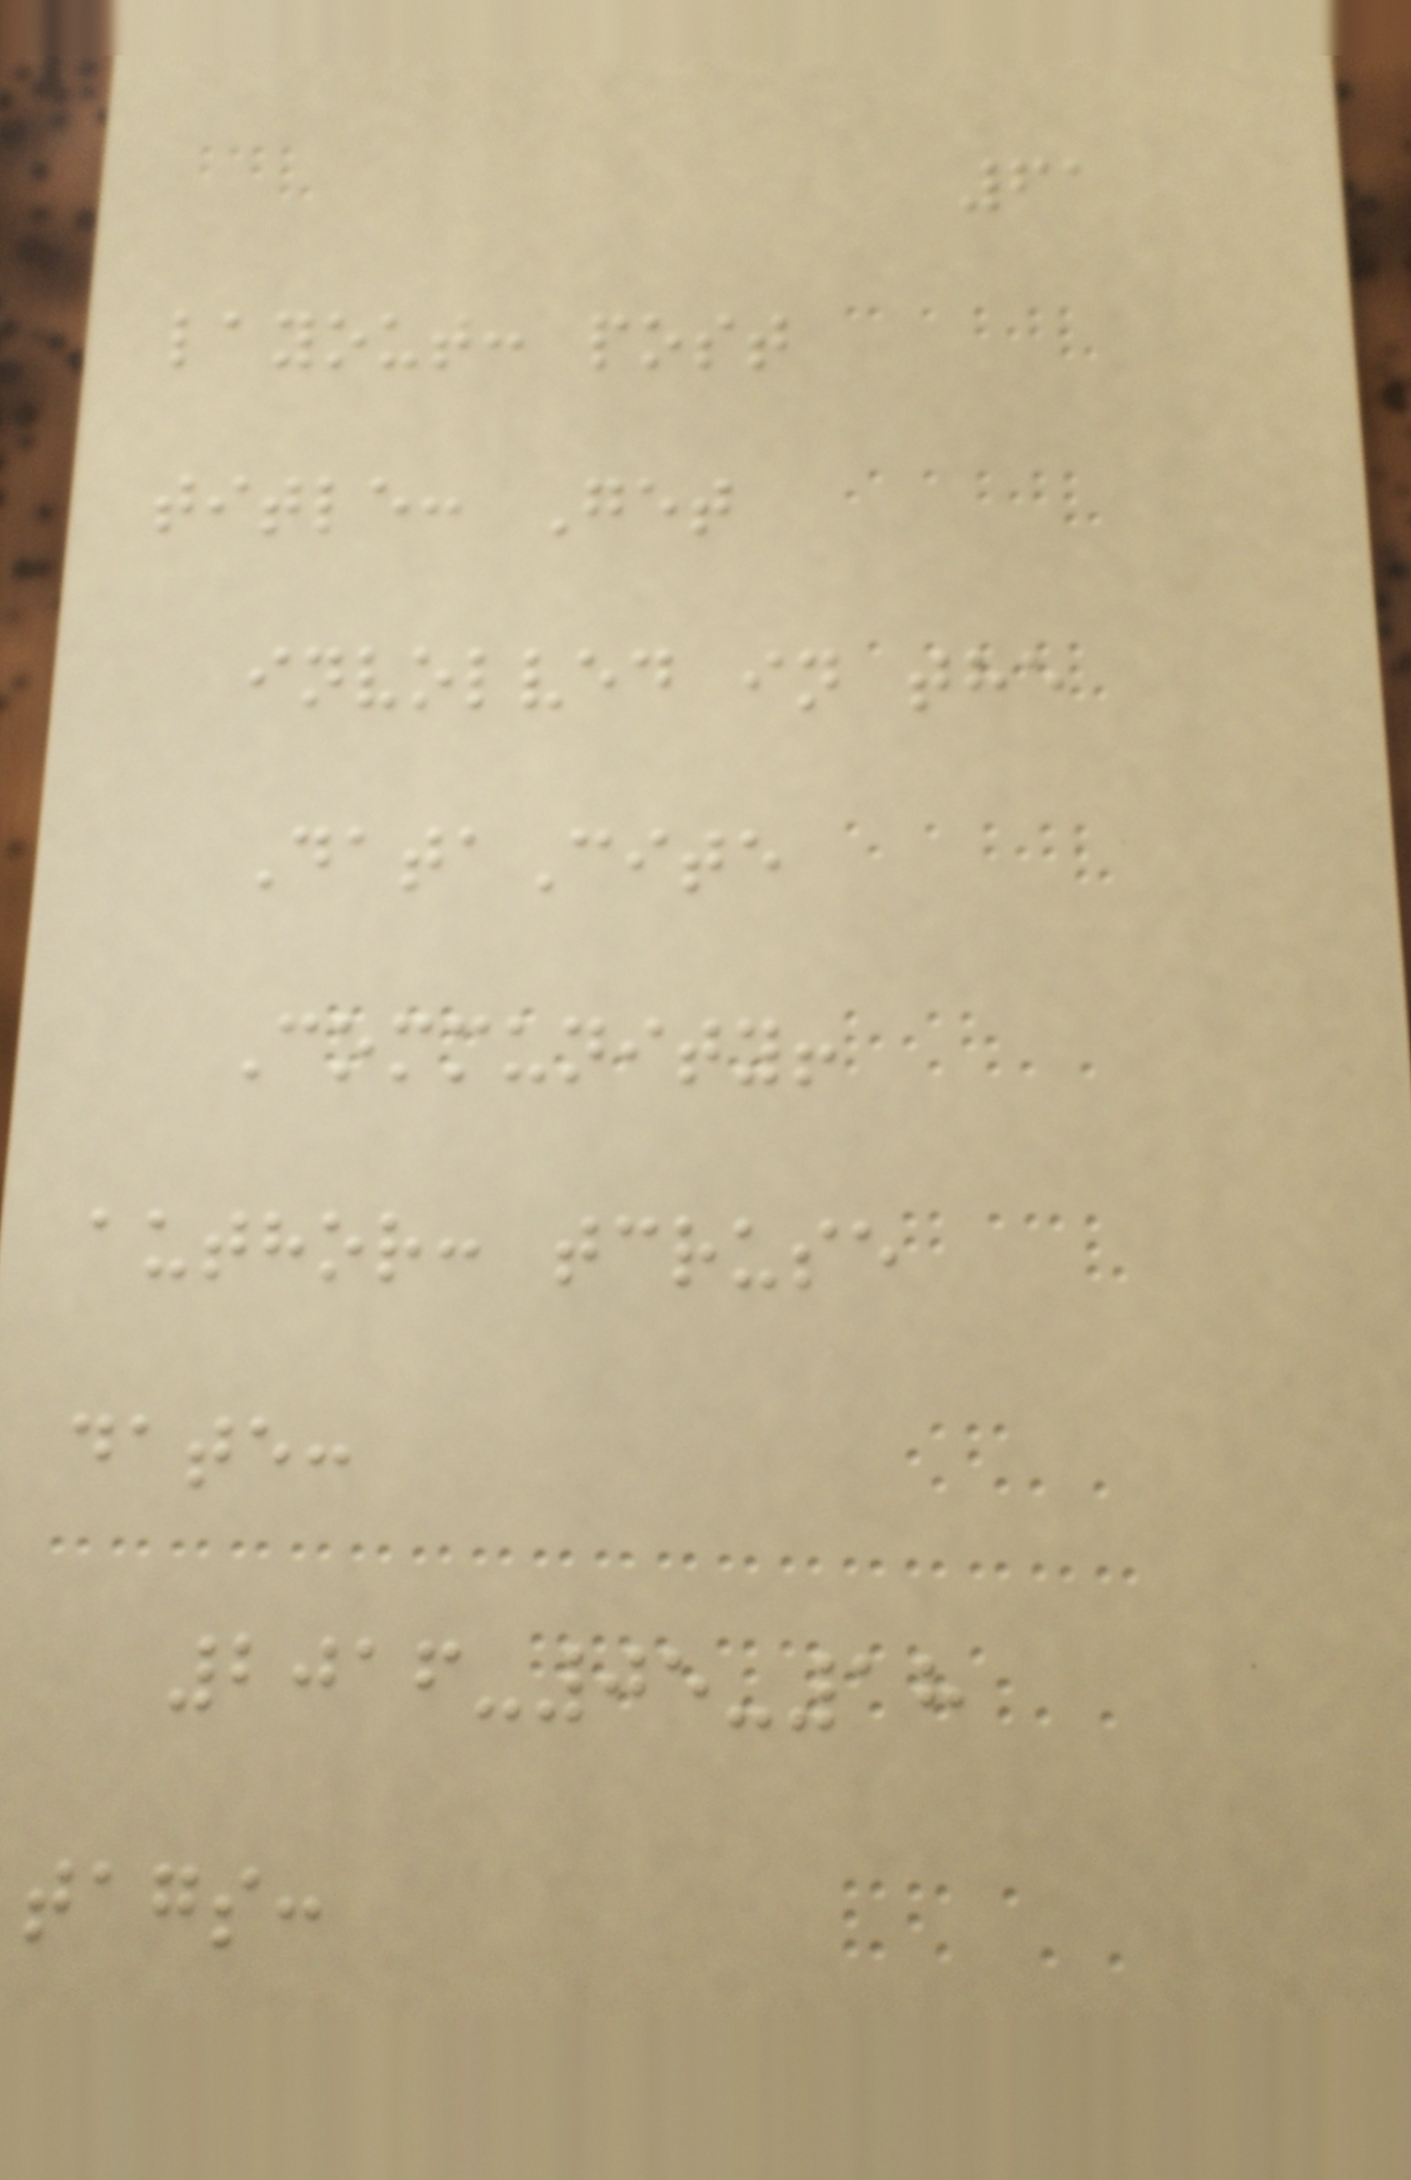61
layout: post
title: Get
involved in the
DataCite
Community!
author: tcruse
date:
2016-05-18
tags:
